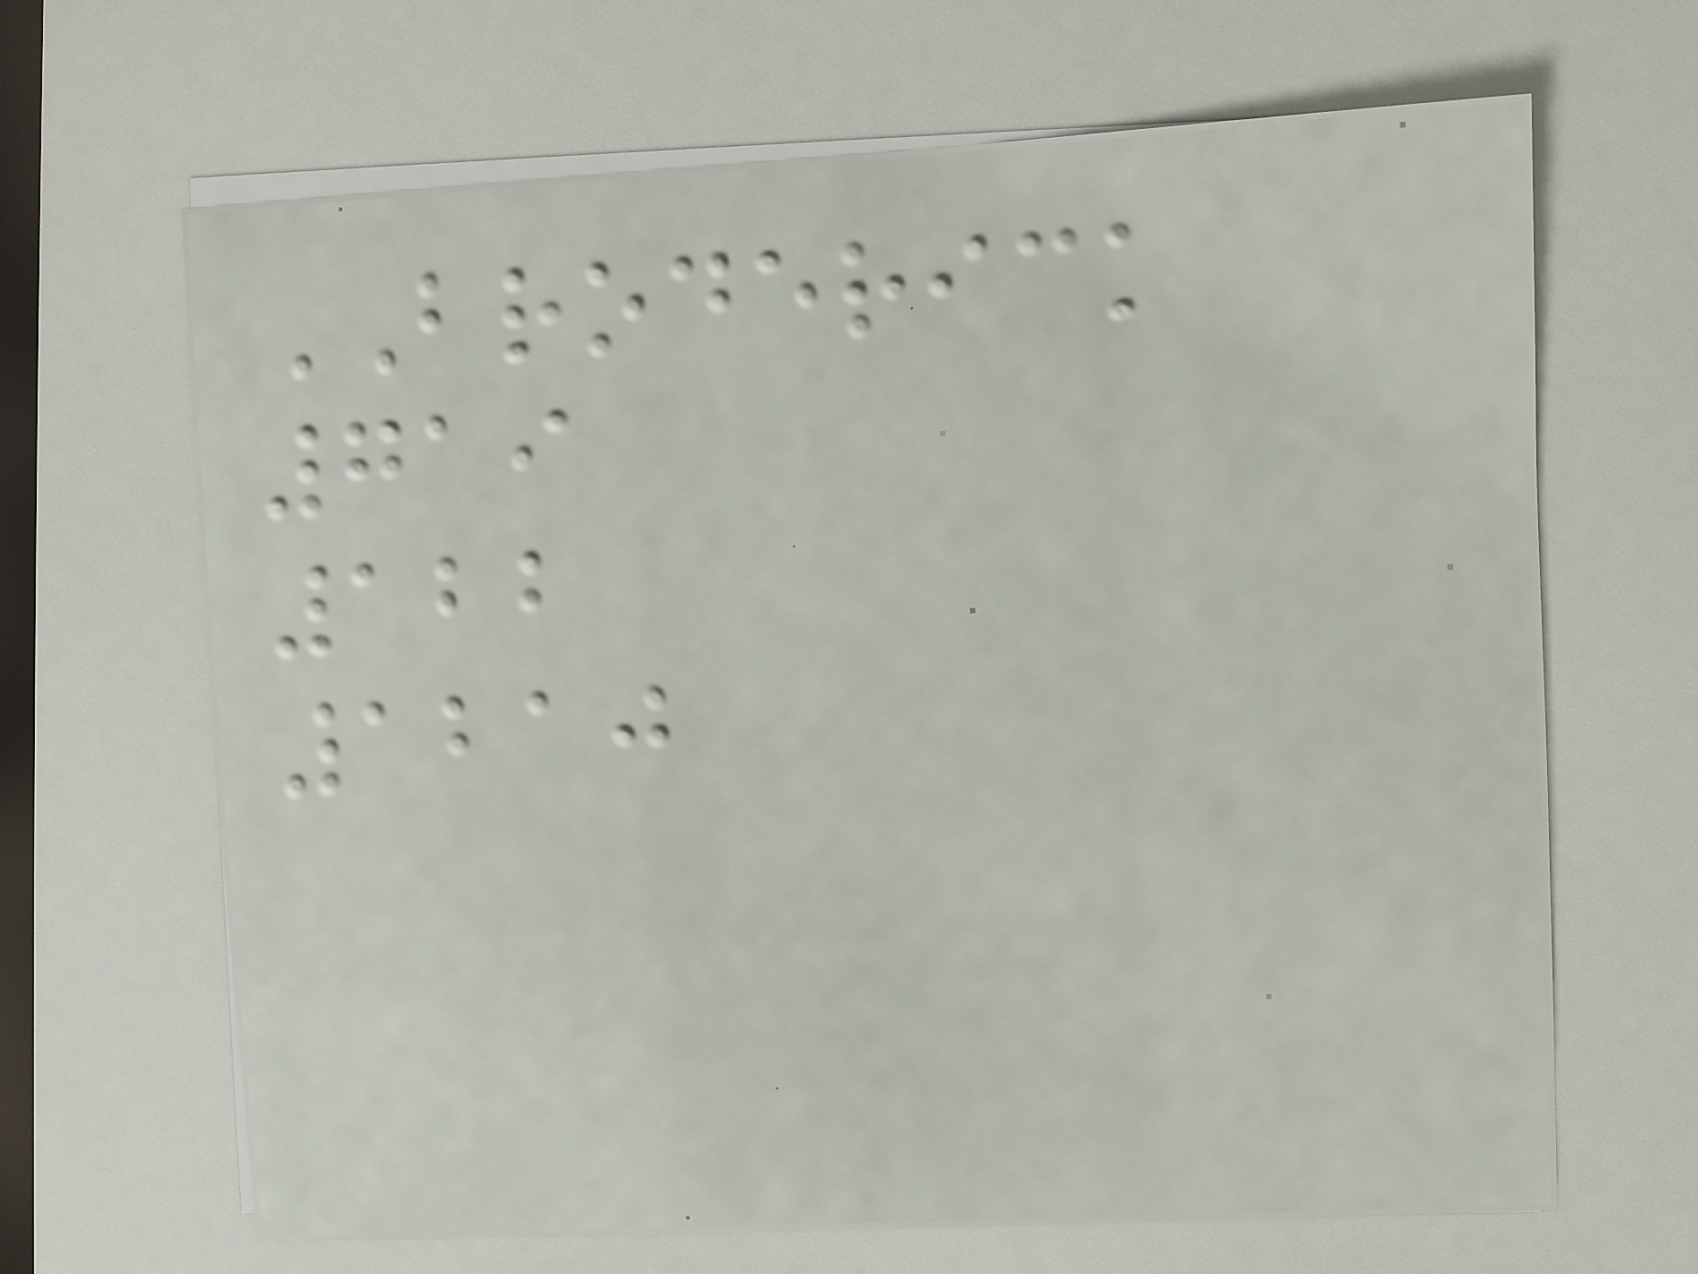BRODERICK
719
122
1210
